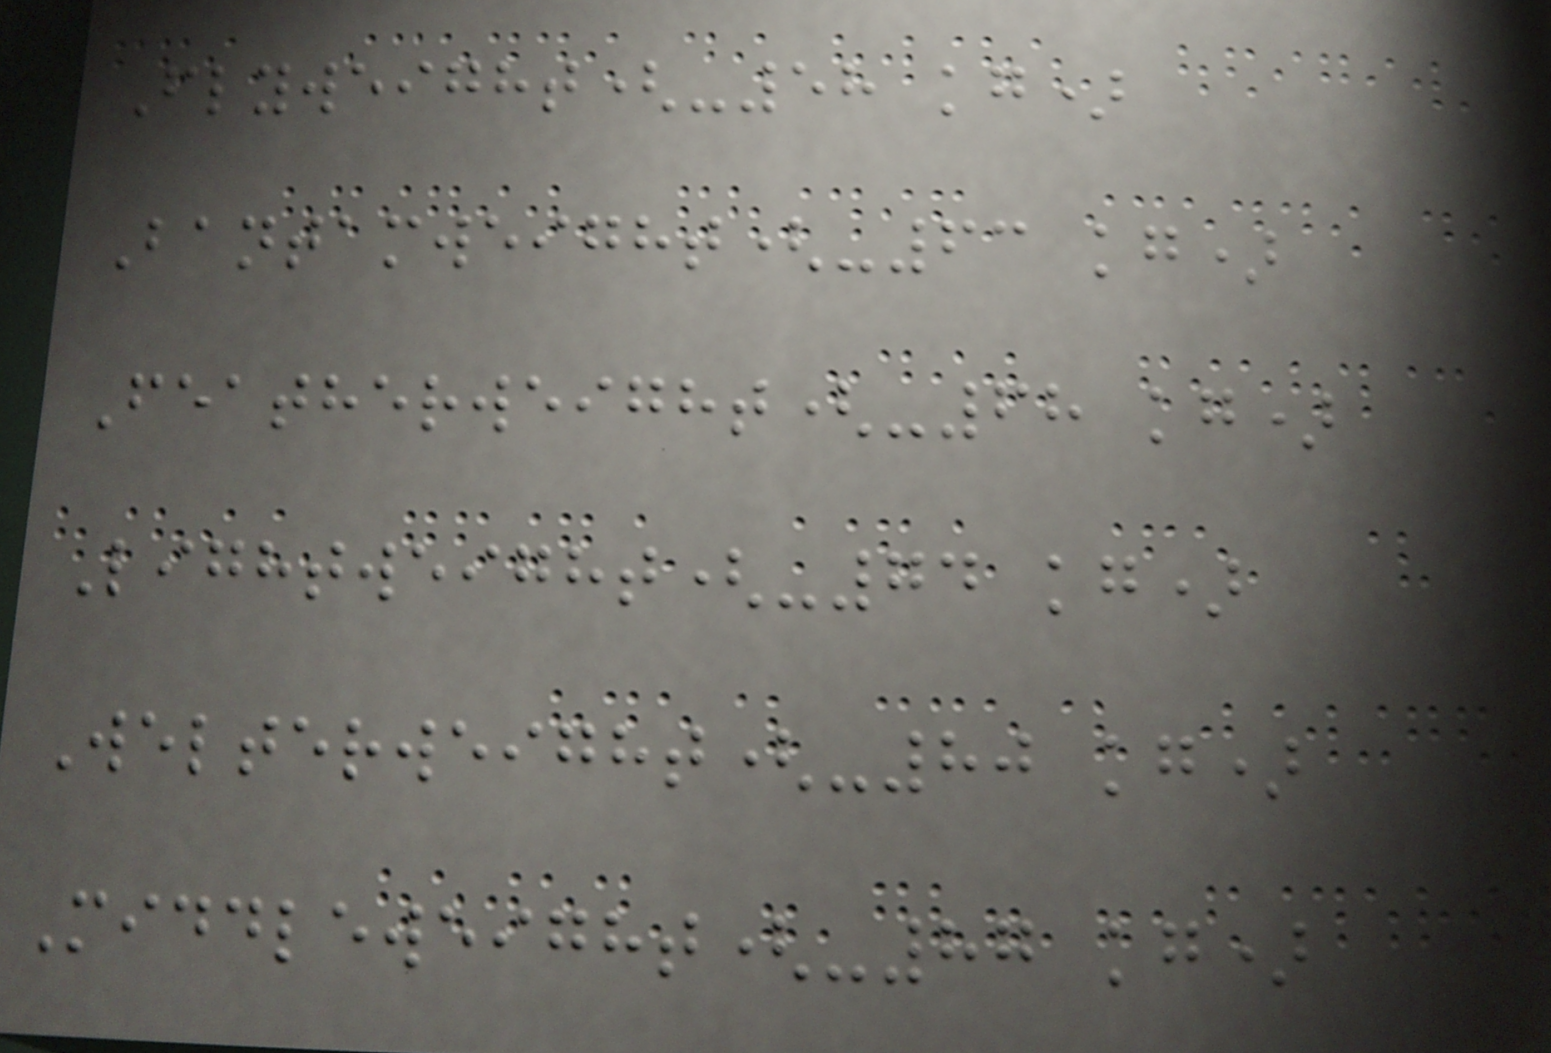Flyweight(-58 kg)
Bantamweight(-63 kg)
Featherweight(-68 kg)
Lightweight(-74 kg)
Welterweight(-80 kg)
Middleweight(-87 kg)
